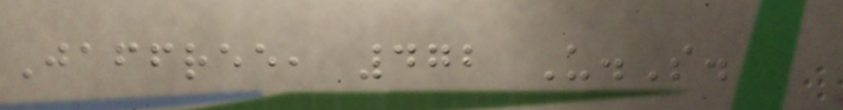Jaffree, 472 U.S.
